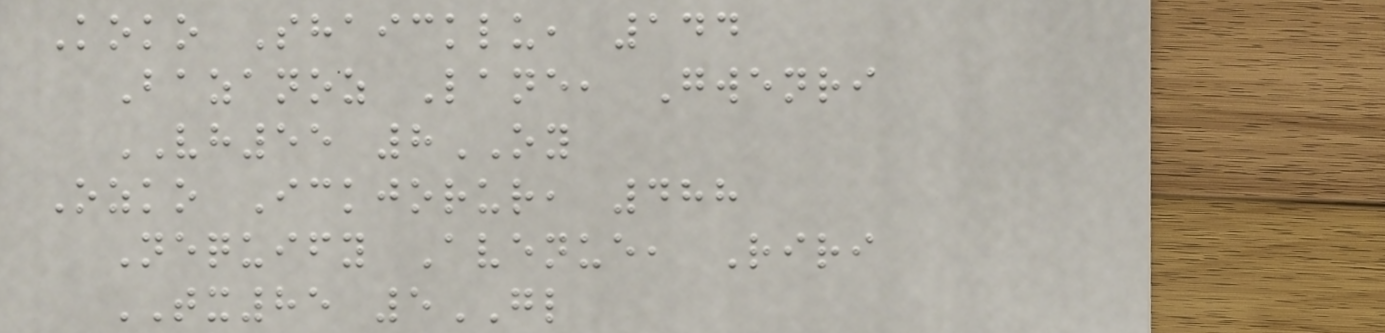Koko Shaicklu, 144
Bazanoz Lane, Gwenri
VH55 8OY
Ozko Ickjorur, 488
Nequify Avenue, Riri
TX85 5GL
